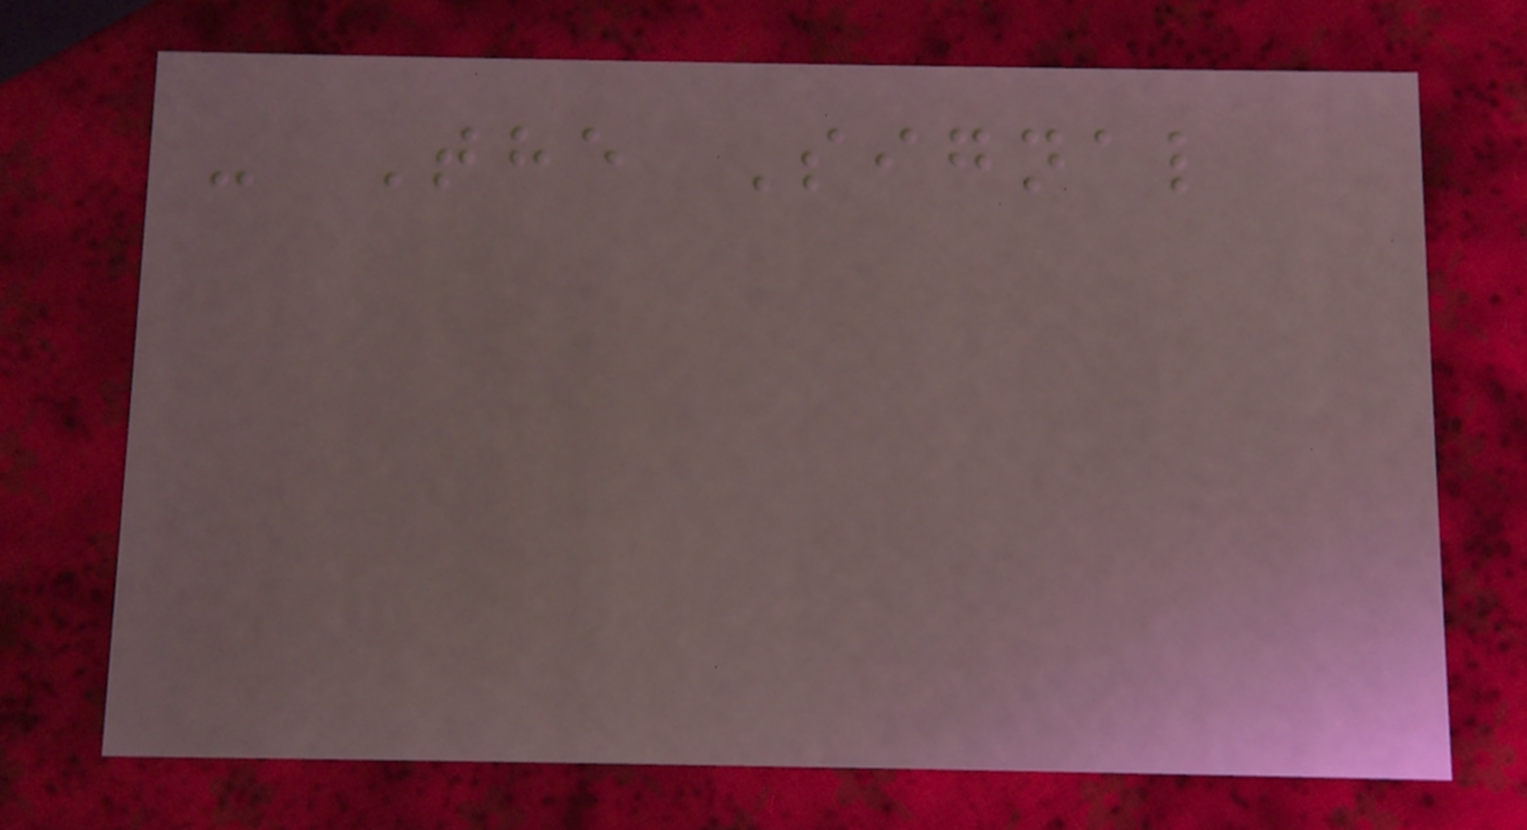- The Signal
